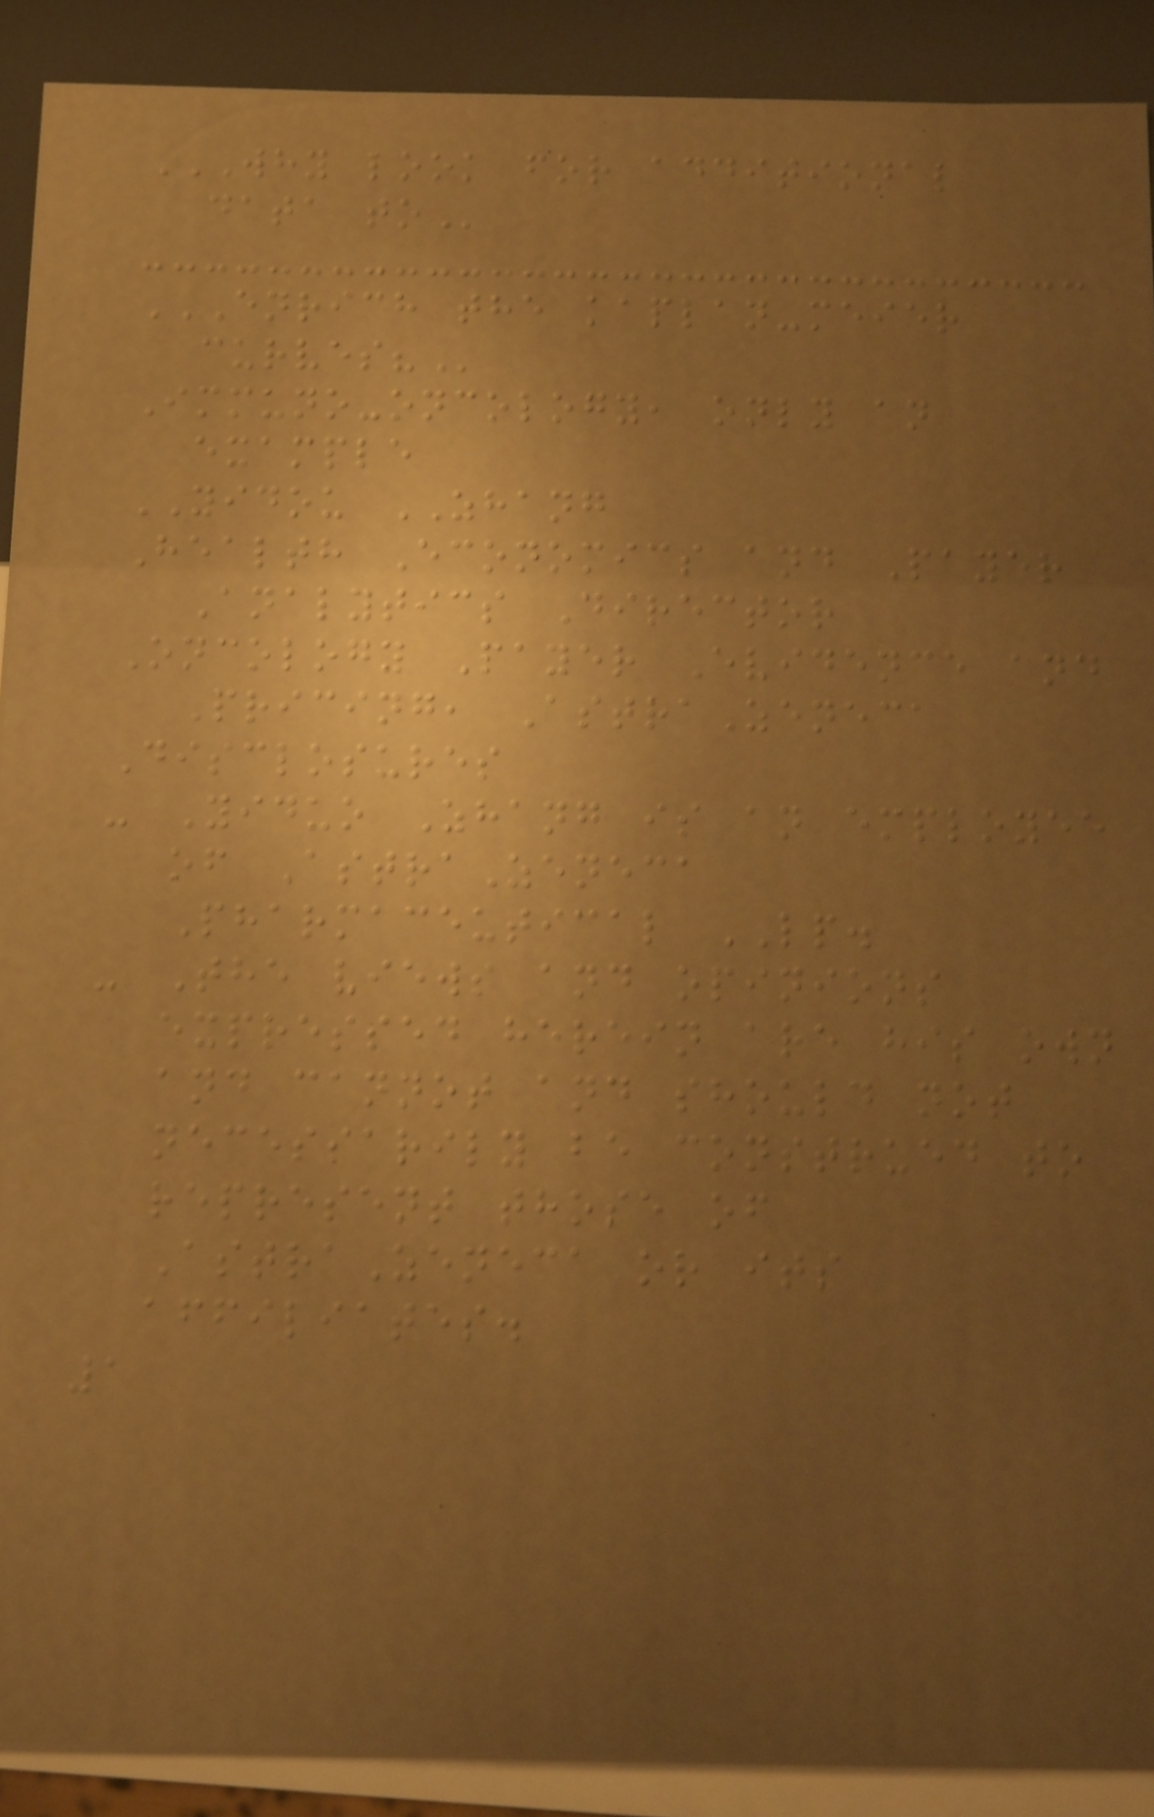WHY LOOK FOR ADDITIONAL
DATA TO
ENRICH THE KAPLAN-MEIER
CURVES?
Immuno-oncology, only an
example
YIDOU ZHANG
Health Economics and Payer
Analytics Director
Oncology Payer Evidence and
Pricing, AstraZeneca
Disclosures
- Yiduo Zhang is an employee
of AstraZeneca
Pharmaceutical LP.
- The views and opinions
expressed herein are his own
and cannot and should not
necessarily be construed to
represent those of
AstraZeneca or its
affiliates.
1
